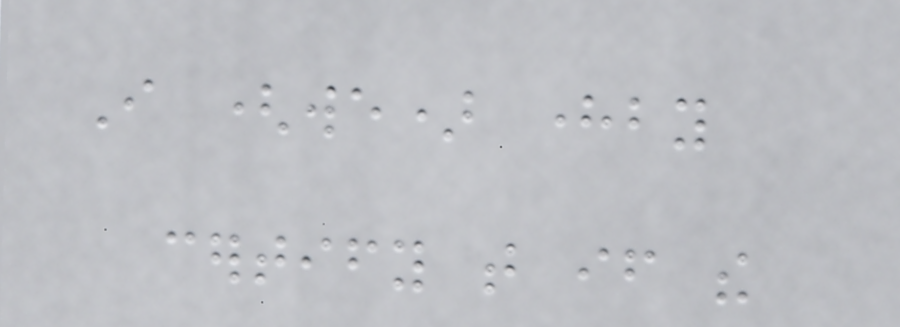I (we) hereby
certify that if the
